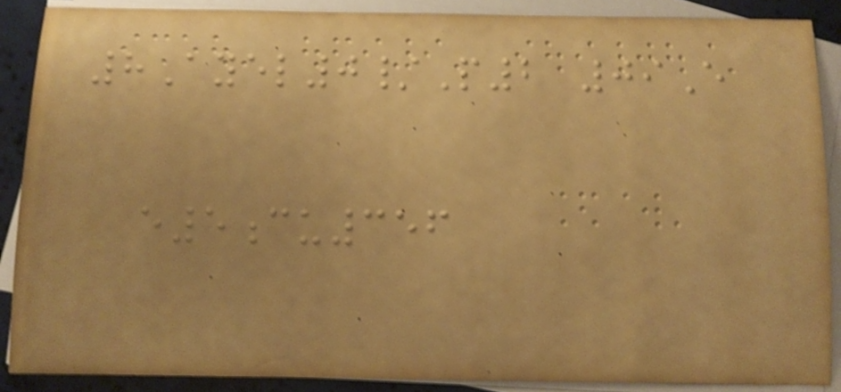8Ayel0/P2 09E
e5cu356
